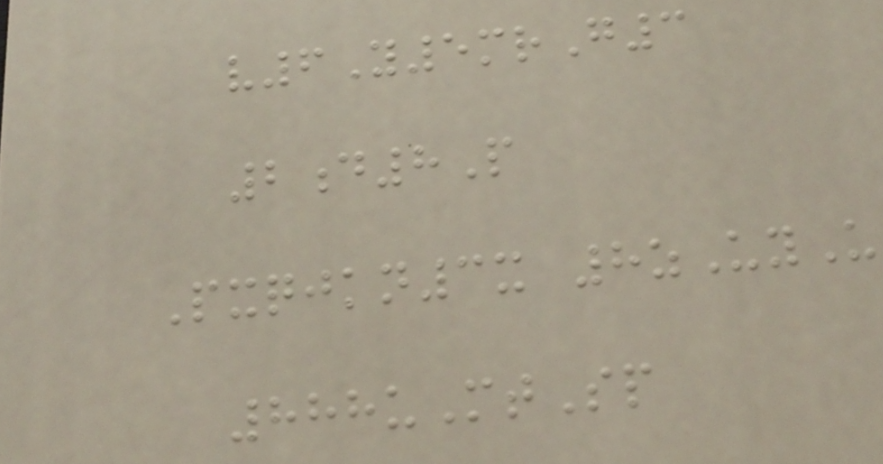v6Y5mrG3
2d8P
Pxqjkn3x 8zUyU
888uMtSp
